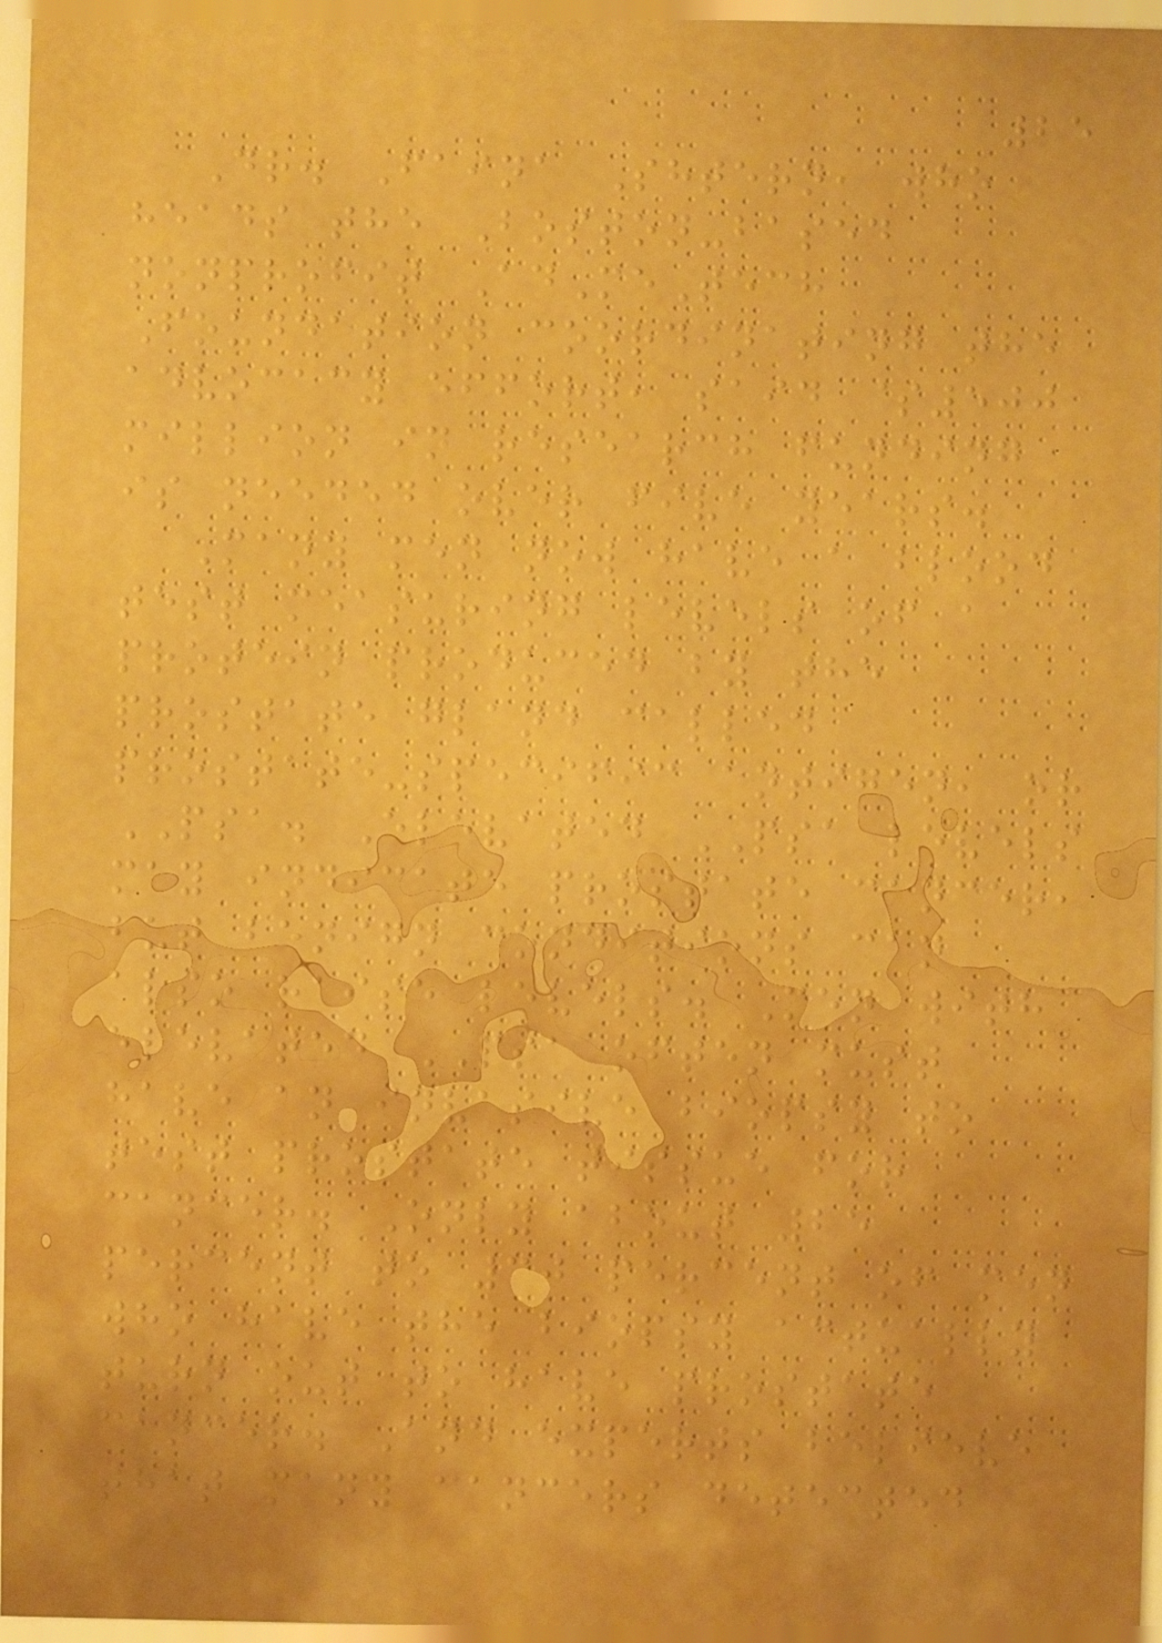25
Dr. Faina Shtern, who
heads the Boston-based
nonprofit AdMeTech
Foundation coordinating the
advocacy effort, said $500
million in research funding
is needed over five years.
Many men now have a blood
test measuring levels of a
protein produced by the
prostate gland called
prostate-specific antigen, or
PSA. Elevated PSA levels
may indicate prostate cancer,
but benign conditions can
also raise levels. Men with
elevated PSA often must
have an invasive biopsy to
test prostate tissue for
cancer. Only about 25
percent to 30 percent of men
who have the biopsy actually
turn out to have prostate
cancer. And experts believe
that many cancers detected
